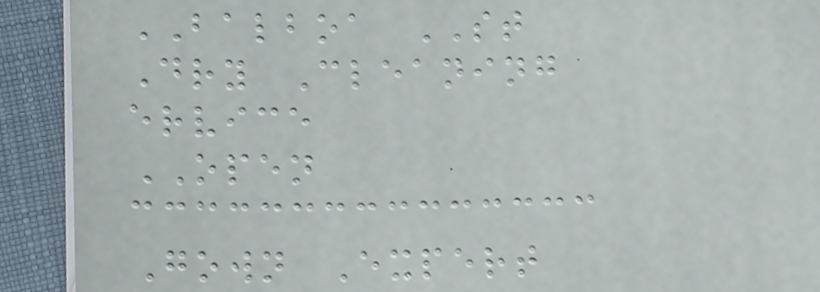BALBOA ST
Dry Cleaning
ervice
OPEN
Gown Expert
